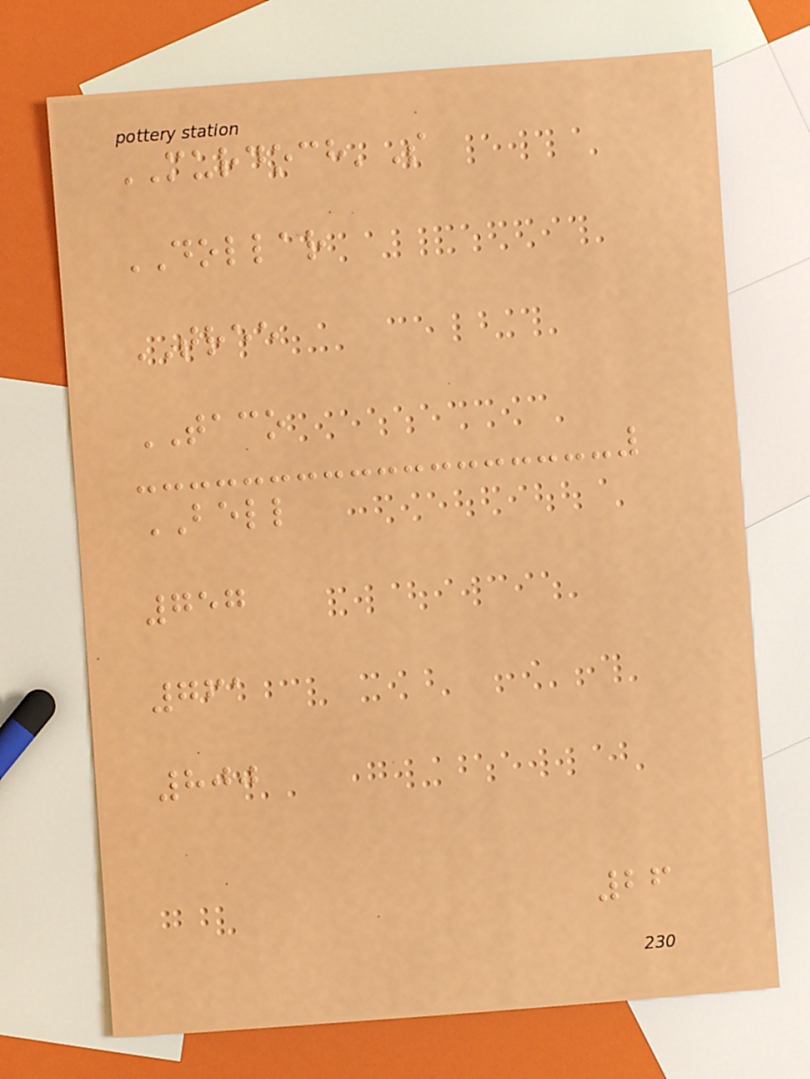MURDOCH'S
DOLLAR
TREE
TACO
BELL
757
761
800
26
